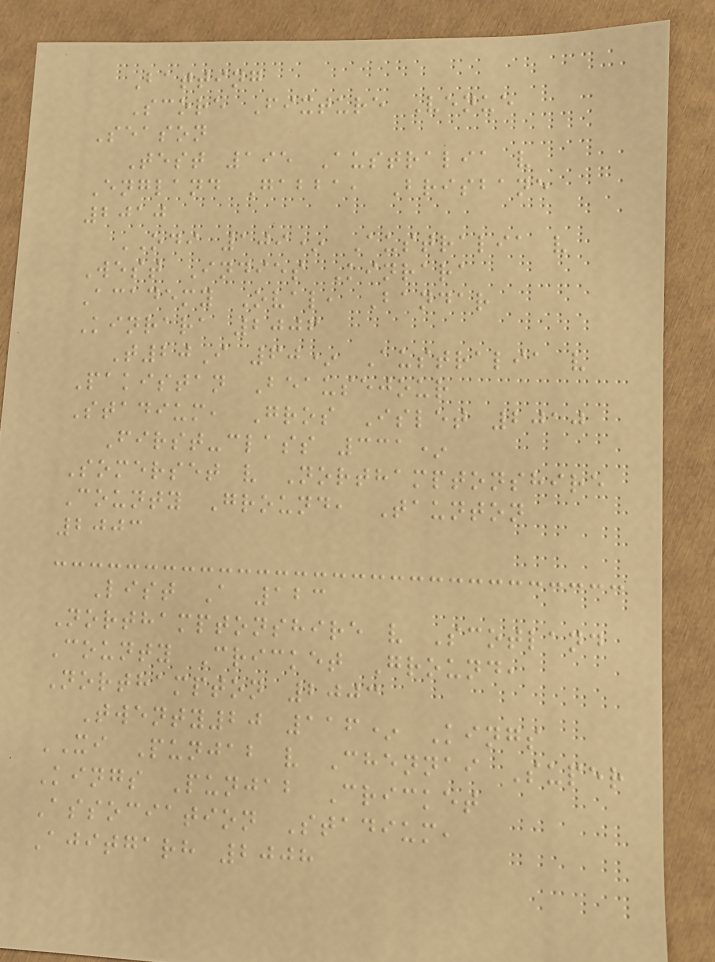Batting
Score Fixture Venue
Season
Test 195 Australia v
England Gabba, Brisbane
2010
ODI 109* Australia v
West Indies Kinrara
Academy Oval, Bandar
Kinrara 2006
T20I 60* Australia v
Pakistan Beausejour
Stadium, Gros Islet 2010
First-class 331*
Somerset v Northamptonshire
County Ground, Taunton
2003
List A 123
Northamptonshire v Scotland
County Cricket Ground,
Northampton 2003
Twenty20 116* Kings
XI Punjab v Chennai Super
Kings Punjab Cricket
Association Stadium,
Ajitgarh 2008
